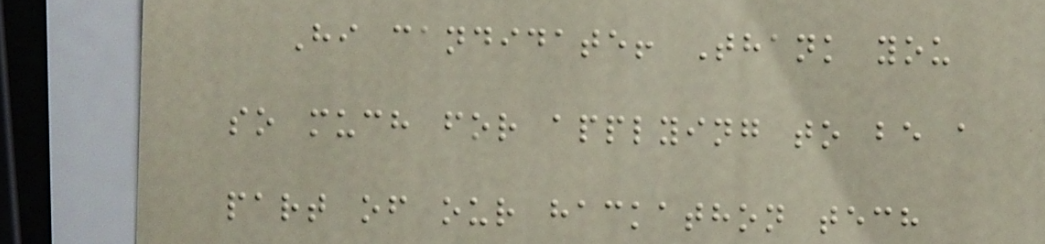Hi candidate! Thank you
so much for applying to be a
part of our hackathon tech
